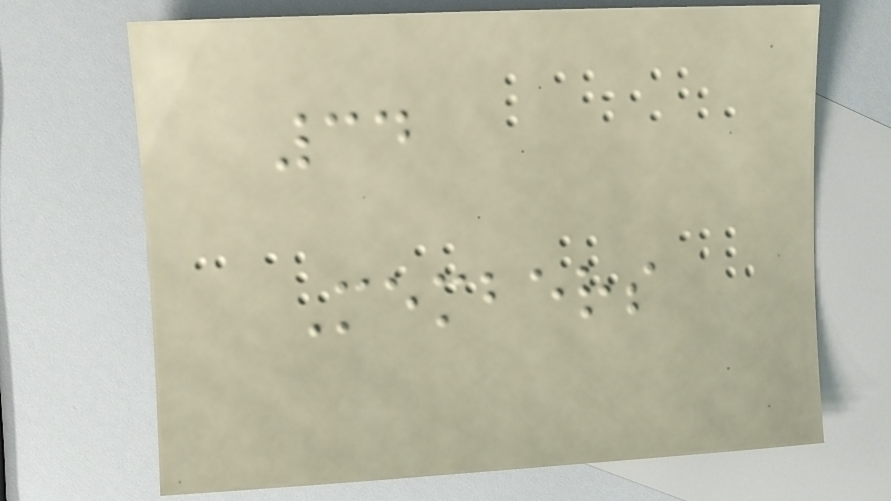34
Members
